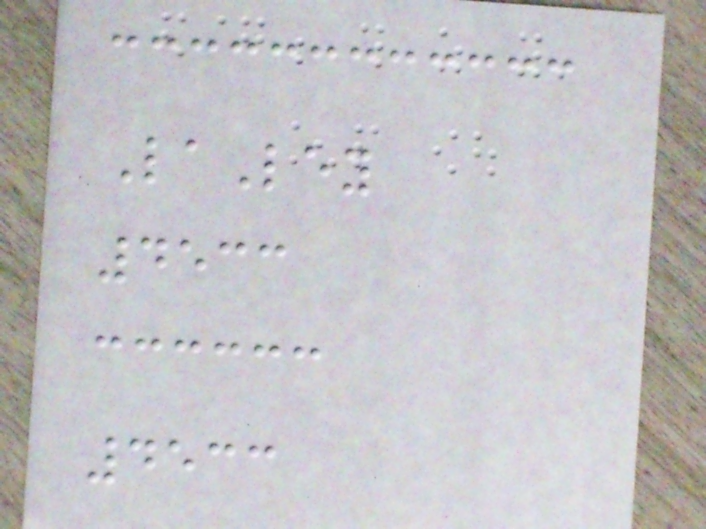LaLey
4533
4533
